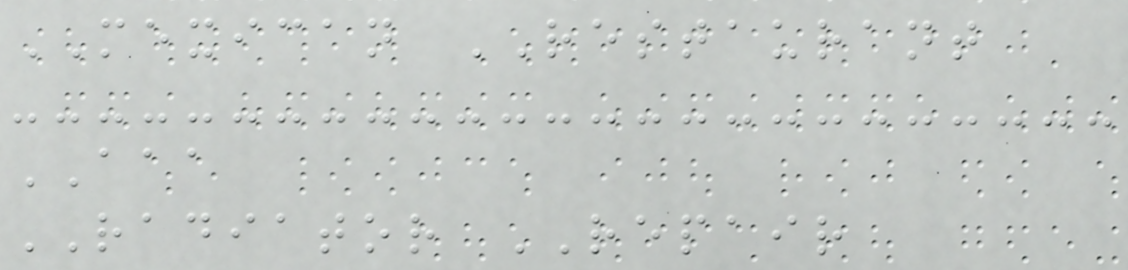MEXICAN RESTAURANT
AAA
RADIATOR REPAIR
